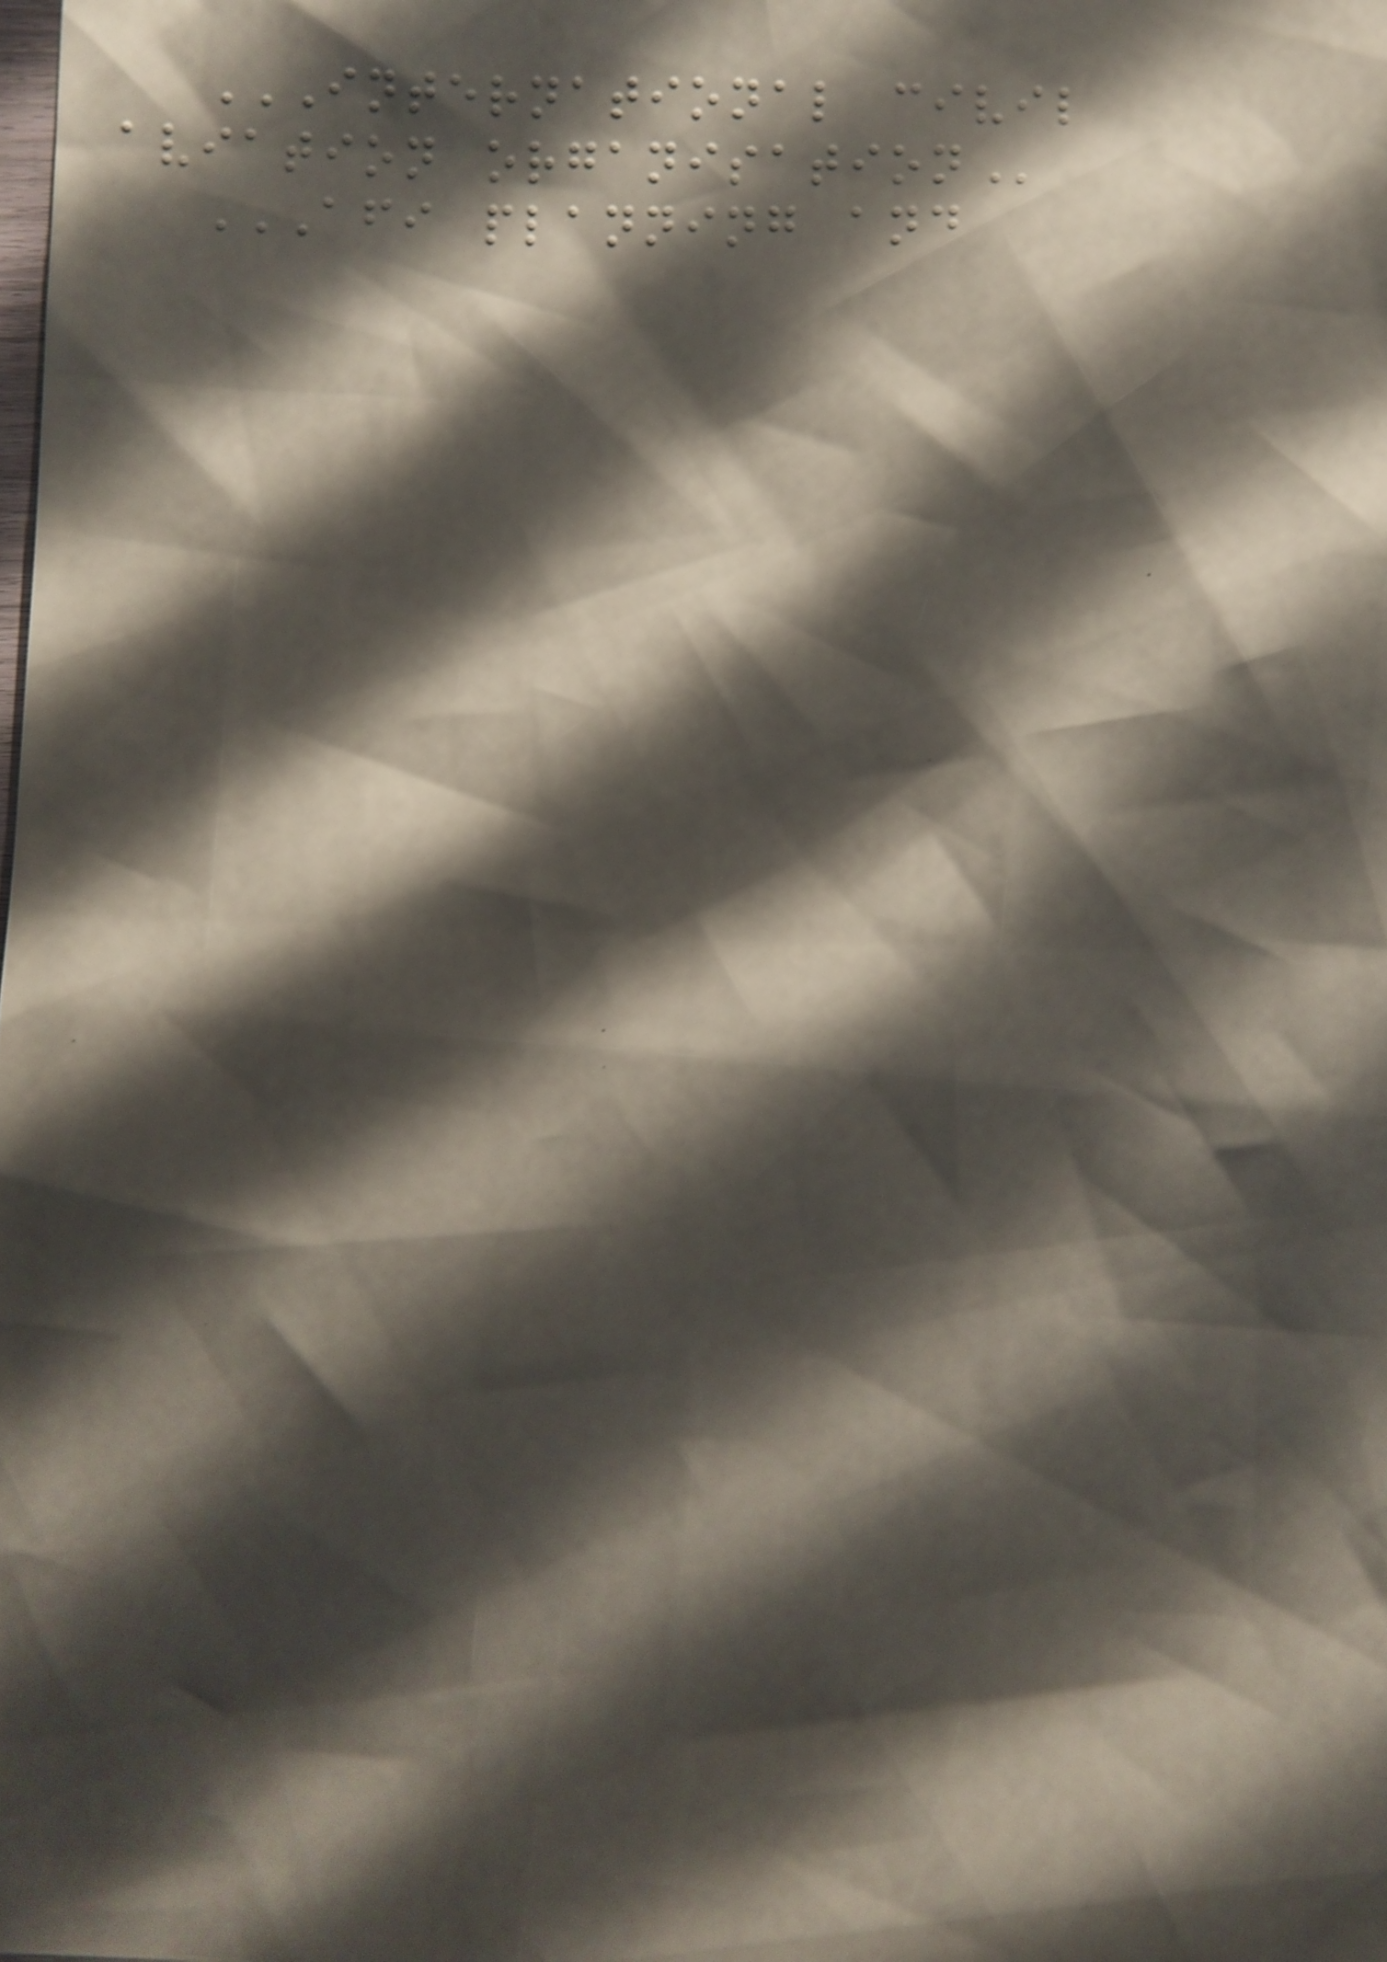INTERNATIONAL CIVIL
AVIATION ORGANISATION
AFI PLANNING AND
